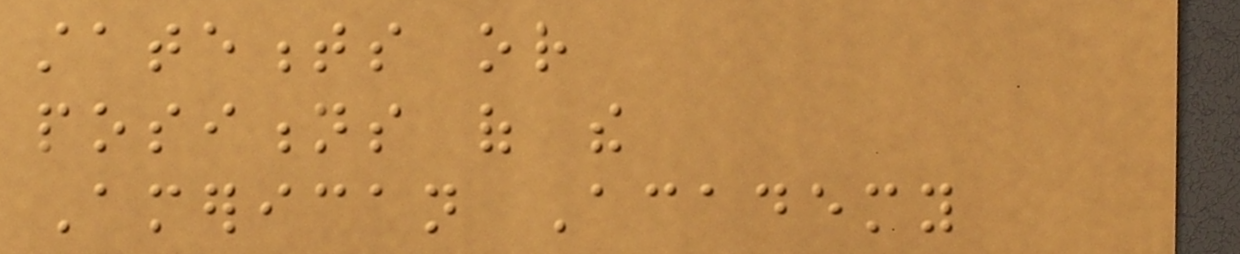statements or
positions of the
American Academy
